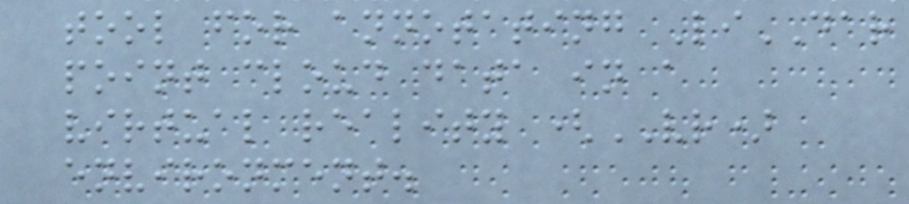tool for annotating LiDAR
point cloud data in a
virtual reality (VR)
environment.
